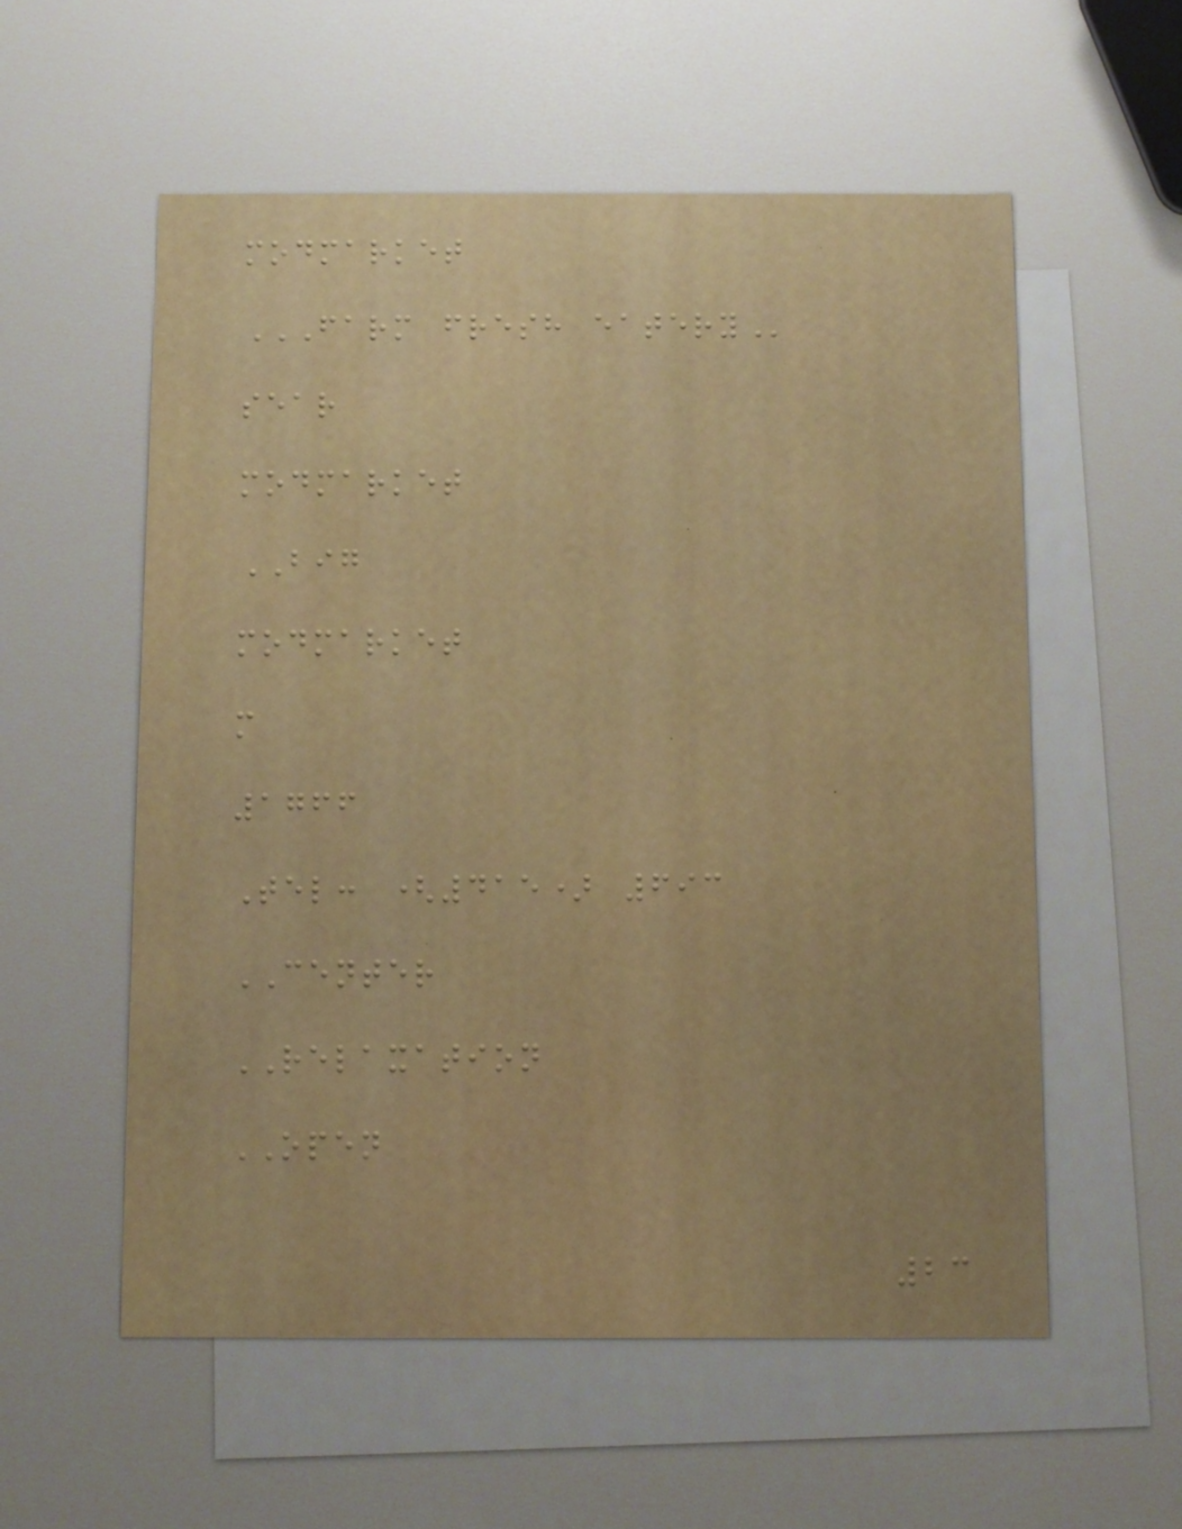modmarket
FARM FRESH EATERY
sear
modmarket
BIG
modmarket
m
1766
Tel: (415) 693
CENTER
RELAXATION
OPEN
23
